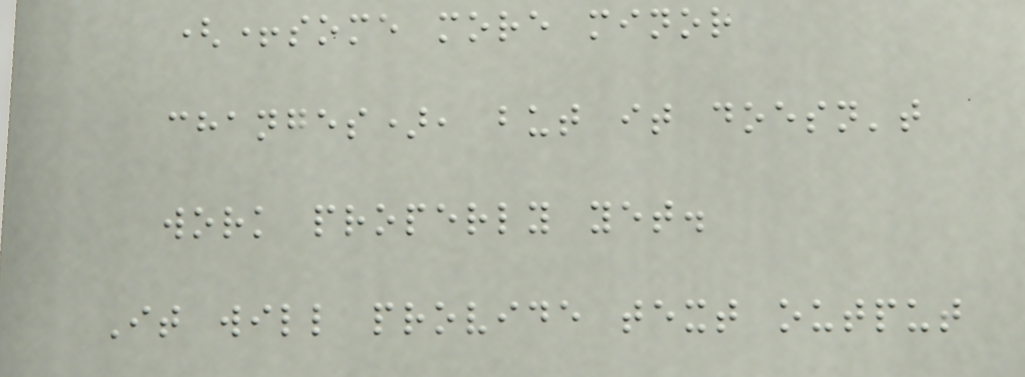(+some more minor
changes), but it doesn't
work properly yet.
It will provide text output
